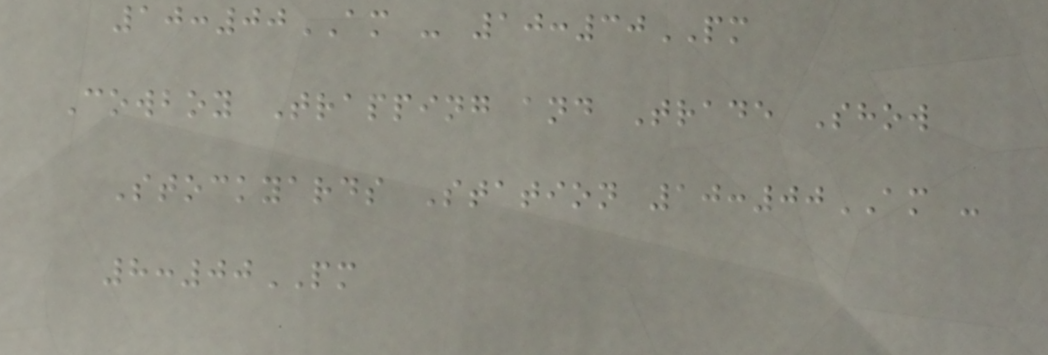10:00AM - 10:30PM
Cowboy Trapping and Trade Show
Stockyards Station 10:00AM -
8:00PM
